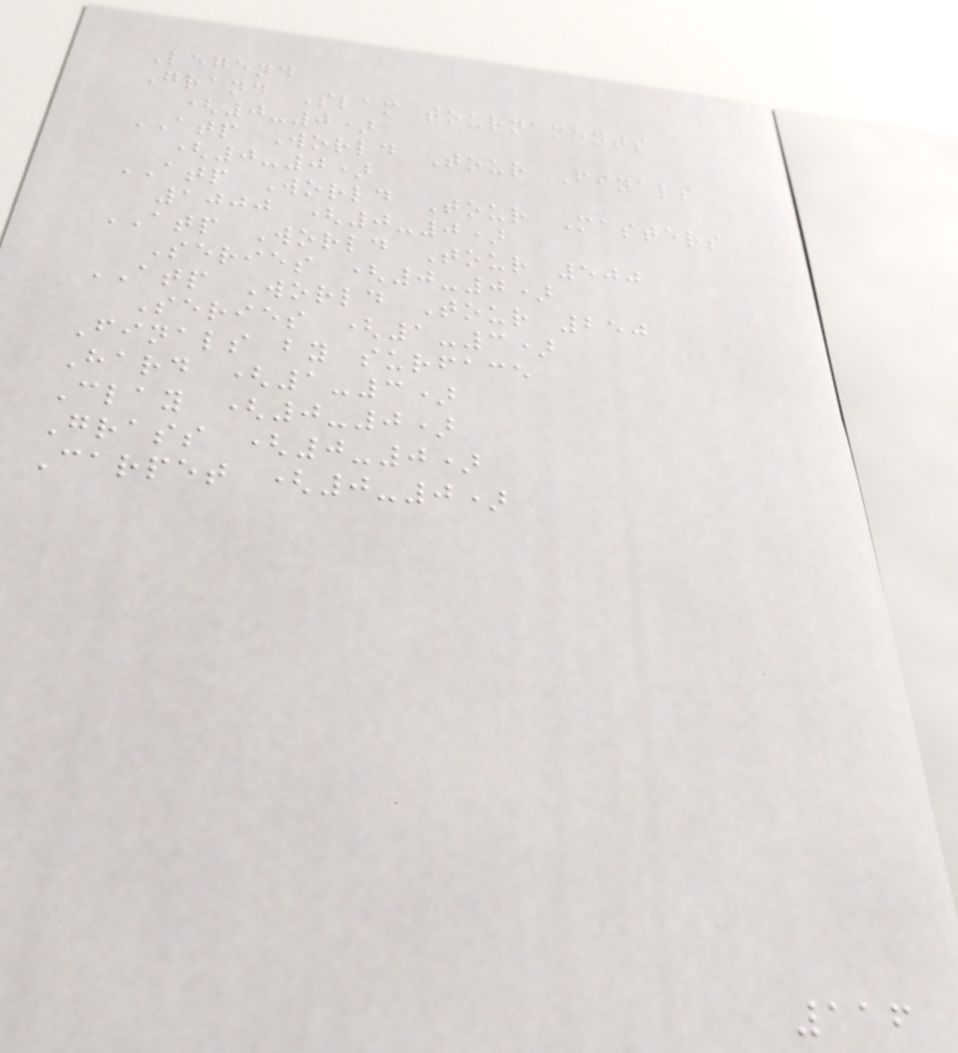Legend
Grand Slam tournaments
(0-0)
ATP World Tour Finals
(0-0)
ATP World Tour Masters
1000 (0-0)
ATP World Tour 500
Series (0-0)
ATP World Tour 250
Series (1-3)
Finals by surface
Hard (1-3)
Clay (0-0)
Grass (0-0)
Carpet (0-0)
116
